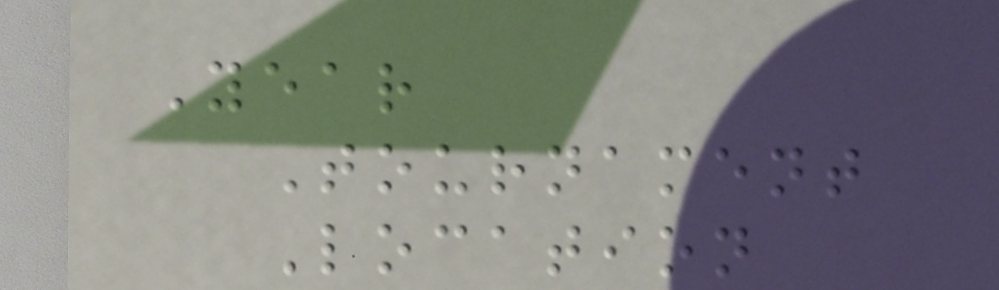Year
Tournament
Location
